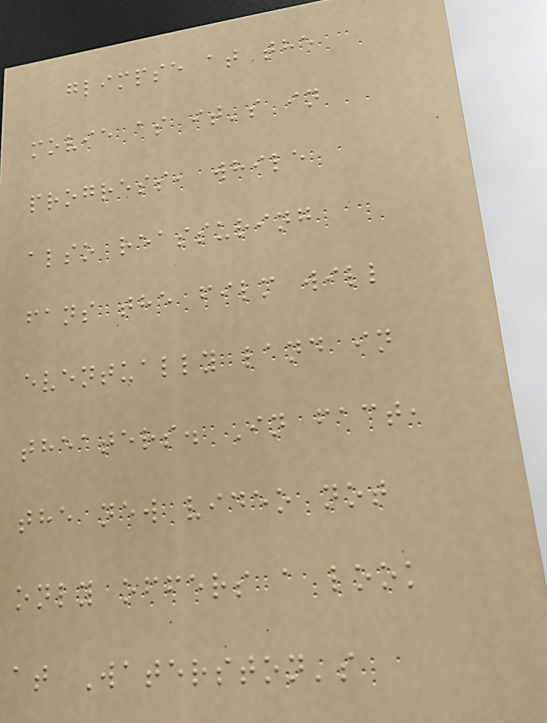glimpse at the
movie as it's in
progress, while
also reassuring
fans the film will
eventually land in
theaters. In fact,
the new video not
only offers a look
at Waterston's
